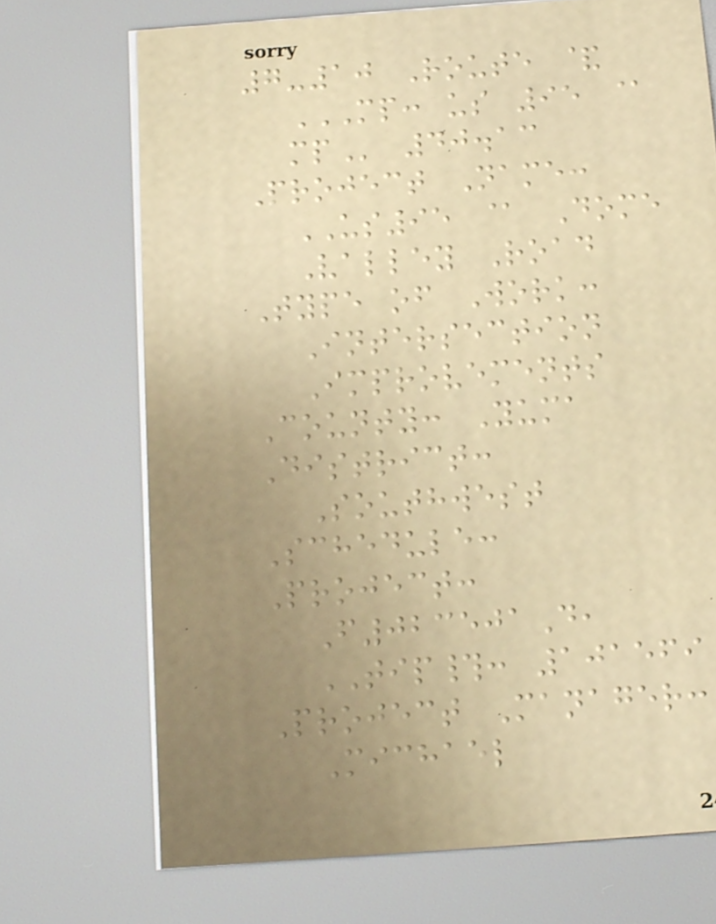7-10 Route &
MP: US 95 @
MP 40.13
Project Name:
US95 @ Dome
Valley Road
Type of Work:
Intersection
Improvements
County: Yuma
District:
Southwest
Schedule:
Project:
F023501D,
TIP#: 101569
Project Manager:
Michael
